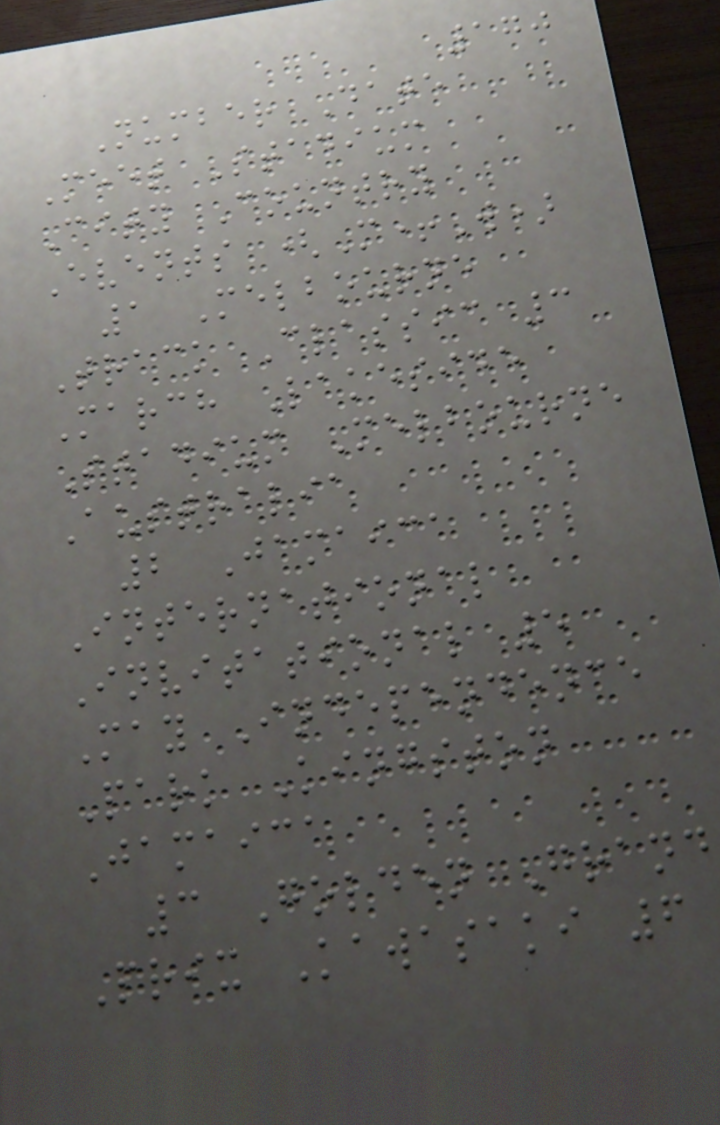170
Number Date
Meet Stadium
City Country
Events (M+W)
1 Melbourne
Track Classic 3
March Lakeside
Stadium Melbourne
Australia
2 Jamaica
International
Invitational 5
May Independence
Park Kingston
Jamaica
3 Golden Grand
Prix Kawasaki 6
